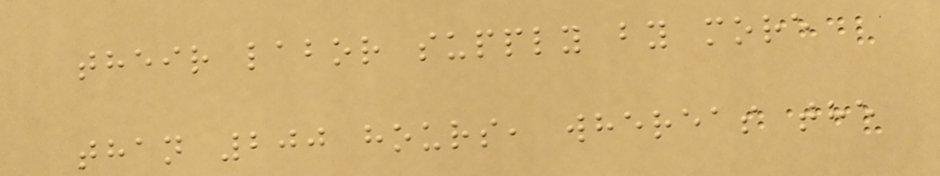their labor supply by more
than 200 hours, whereas the
